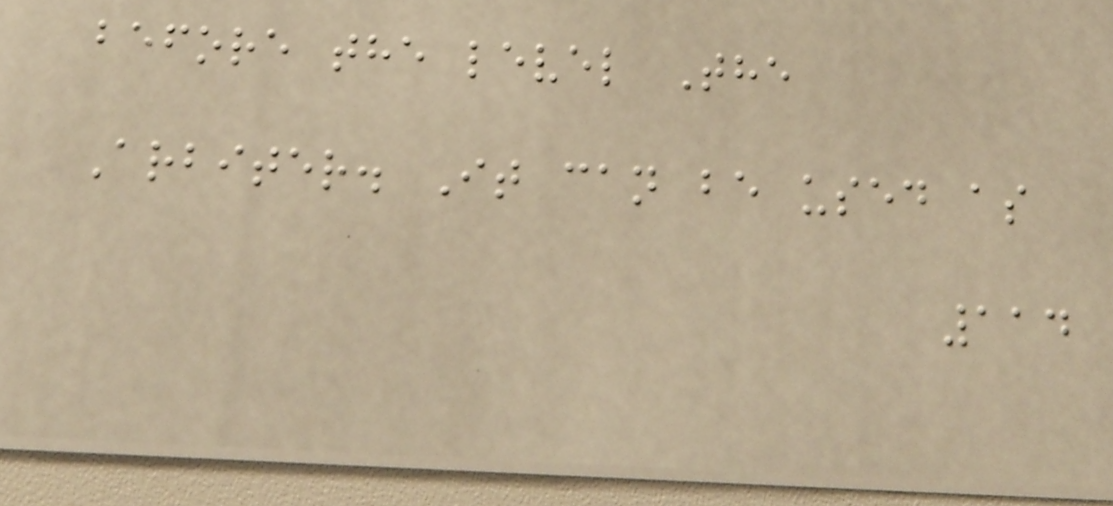before the level The
Arbiter. It can be used as
114
